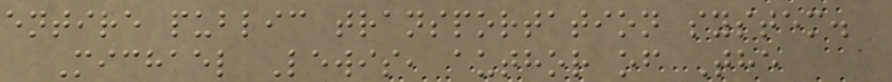entire public transportation system.
Michael Lewis, author of The
